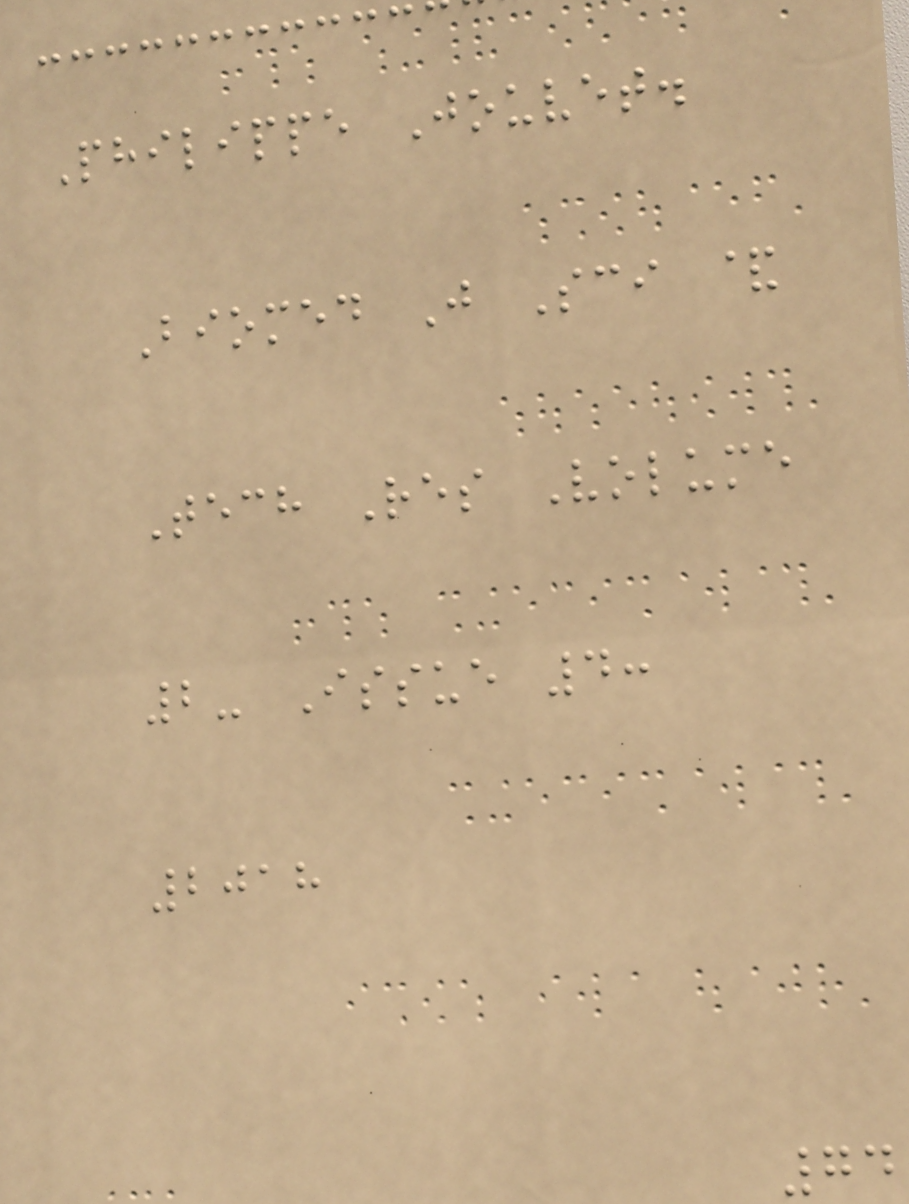Philippe Jouvet.
Biomed J Sci &
Tech Res Volume
2- Issue 4:
2018
74
